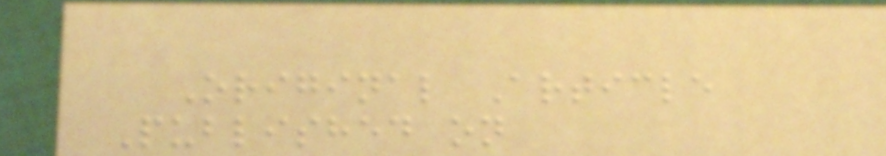Original Article
Published on
